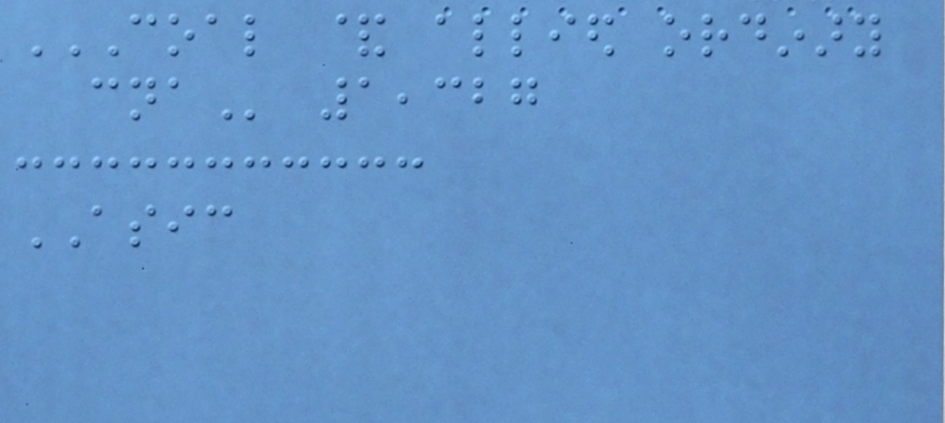COAL & ALLIED ORDINARY
CNA 1,327
ASIC
